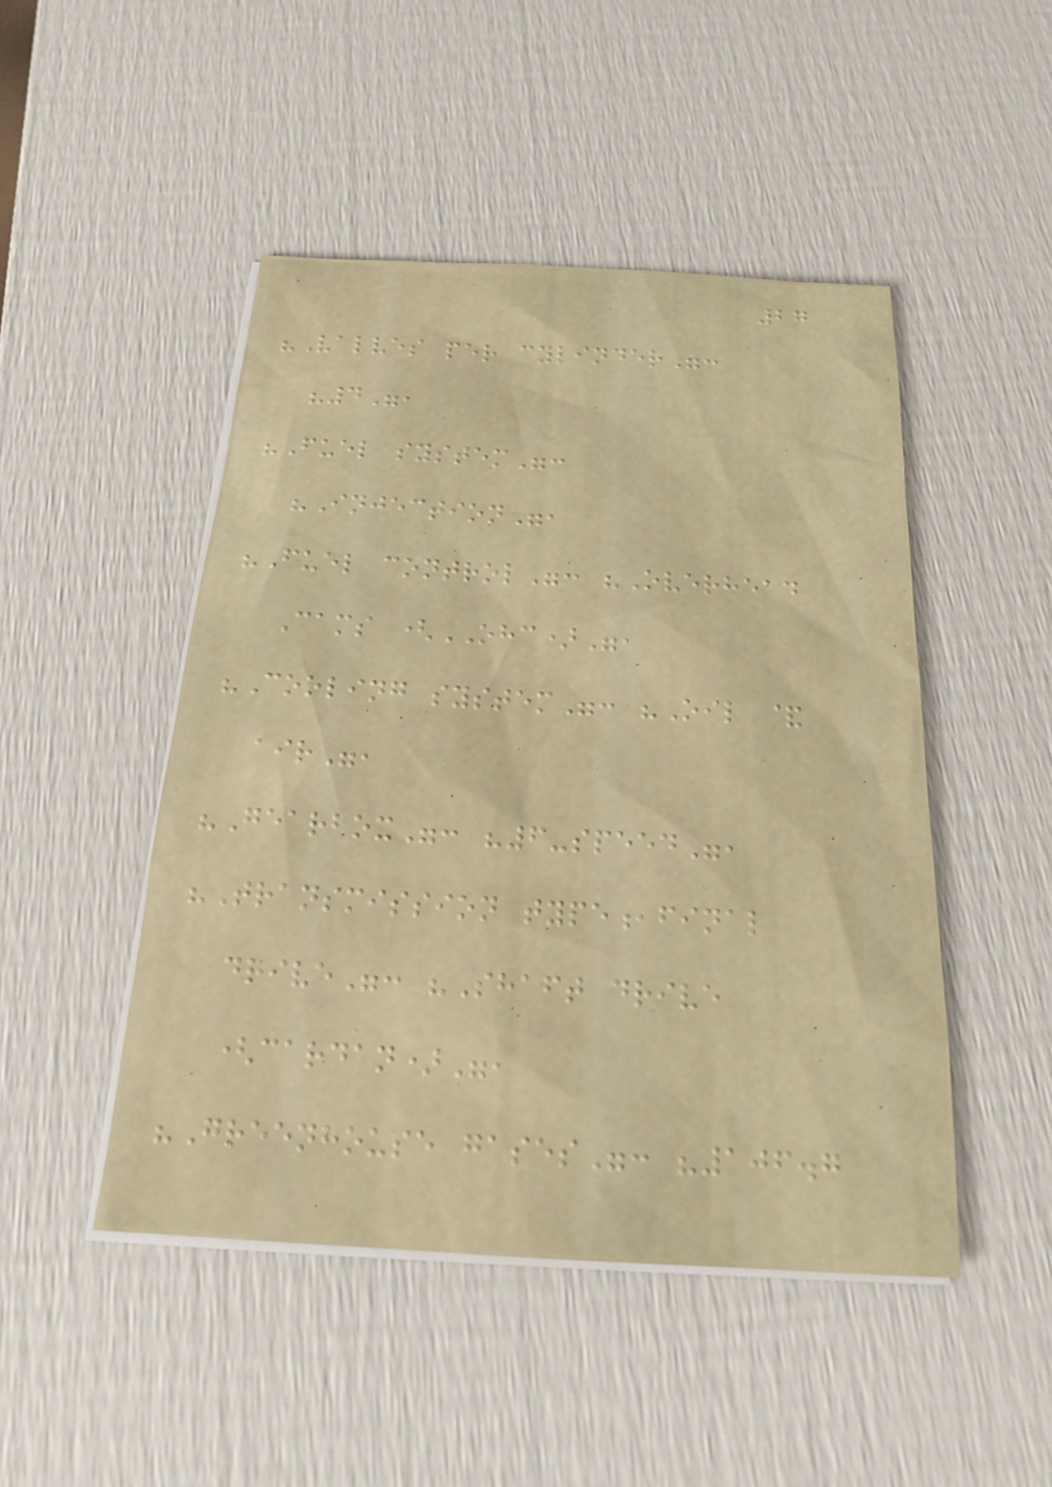27
"Valves per cylinder":
"4",
"Fuel system":
"Injection",
"Fuel control": "Overhead
Cams (OHC)",
"Cooling system": "Oil &
air",
"Gearbox": "6-speed",
"Transmission type,final
drive": "Shaft drive
(cardan)",
"Greenhouse gases": "106.7
